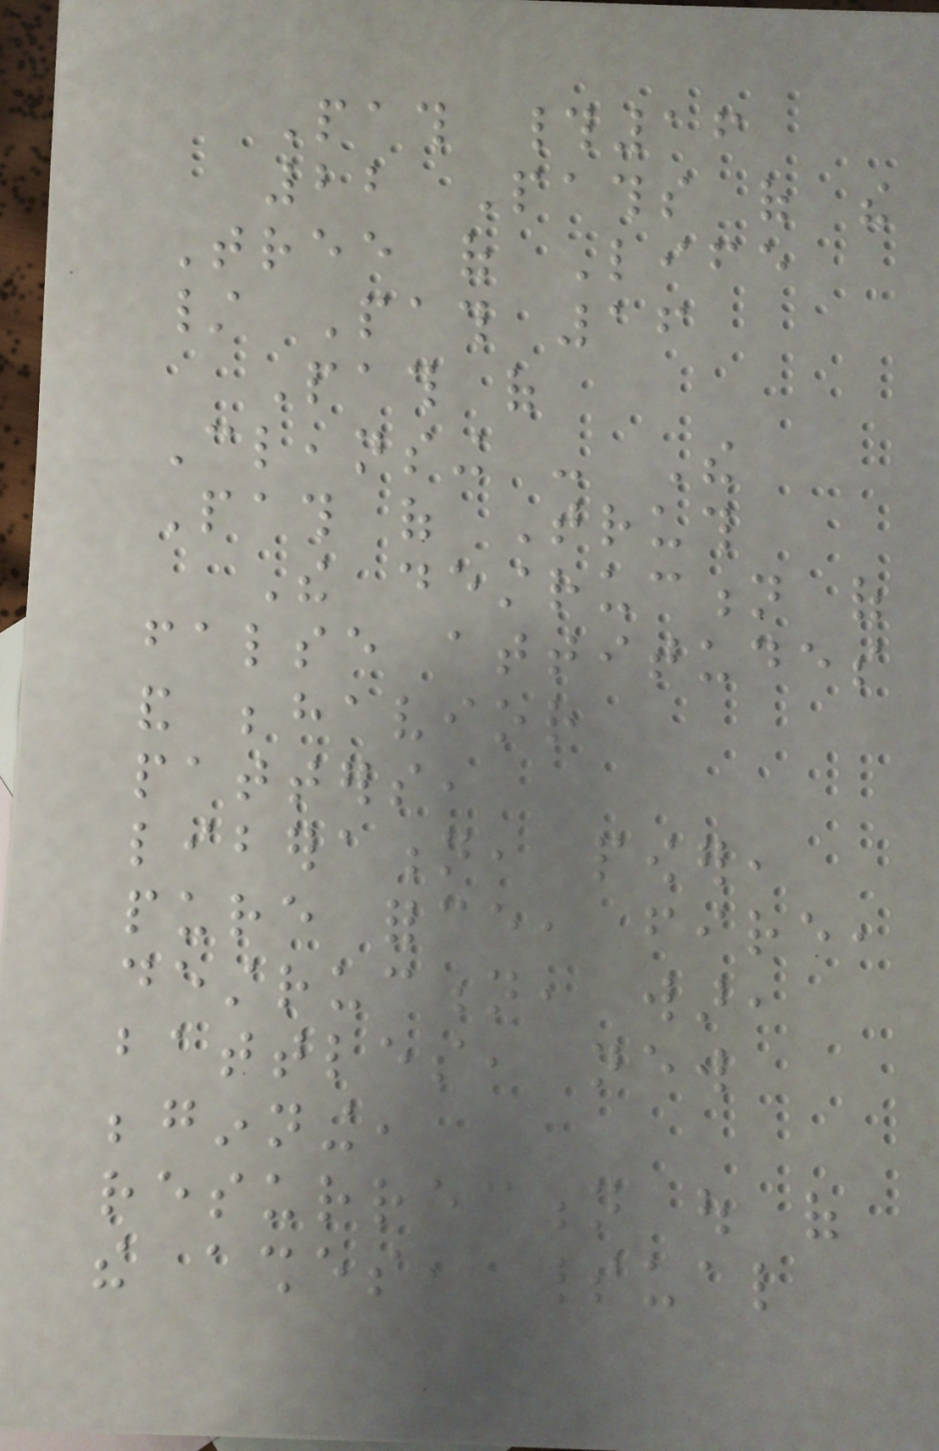Path #16
22 Paths of the
Tree of Life
/ Path 16
Path of
Cleansing - The
Path of Truth
The destruction of
false attitudes
and behavior
patters,
liberation, power,
pure force, fire,
destruction, war,
battles, new
beginning,
resurrection out of
the ashes, spiritual
